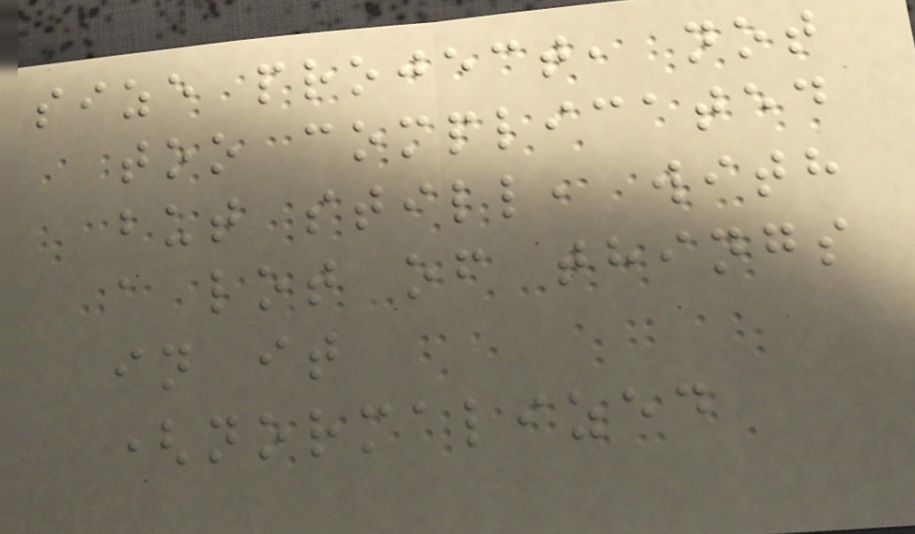size project, not
too complicated
but still, with
a lot of things
in it
(normalized
